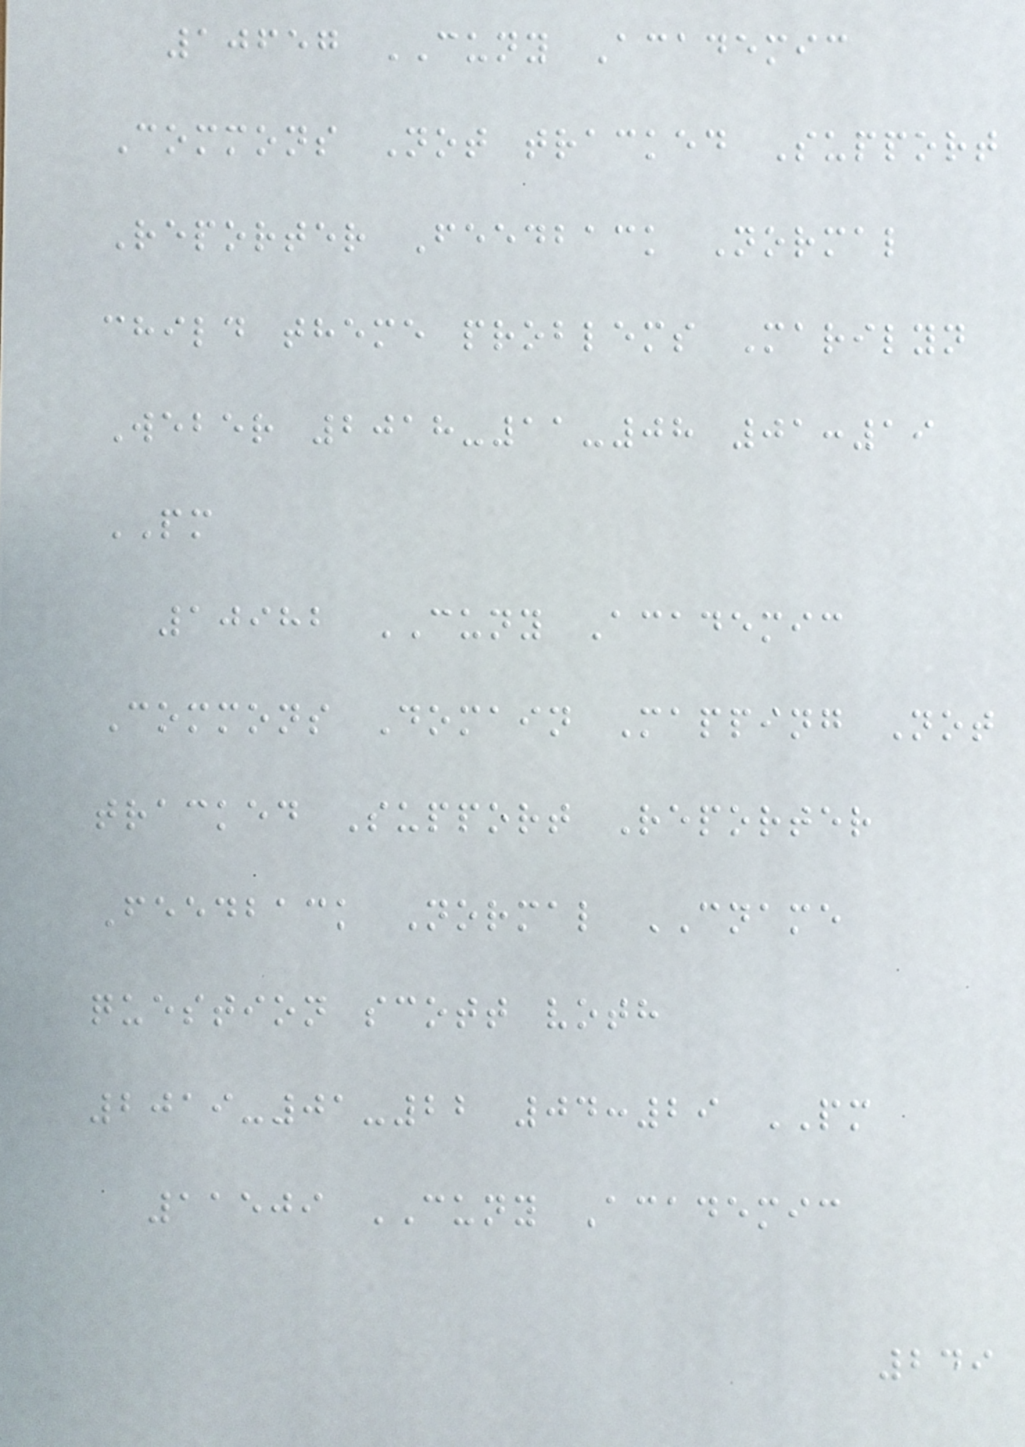10657 CUNY Academic
Commons Not tracked Support
Reporter Feedback Normal
child theme problems Marilyn
Weber 2018-11-08 01:19
PM
10982 CUNY Academic
Commons Domain Mapping Not
tracked Support Reporter
Feedback Normal CNAME
question scott voth
2019-01-22 04:29 PM
11509 CUNY Academic
249
